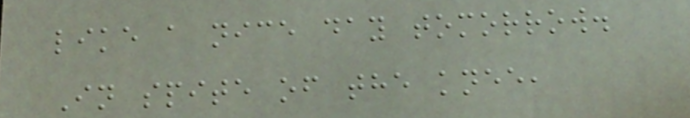like a nice day tomorrow.
In spite of the knee,
